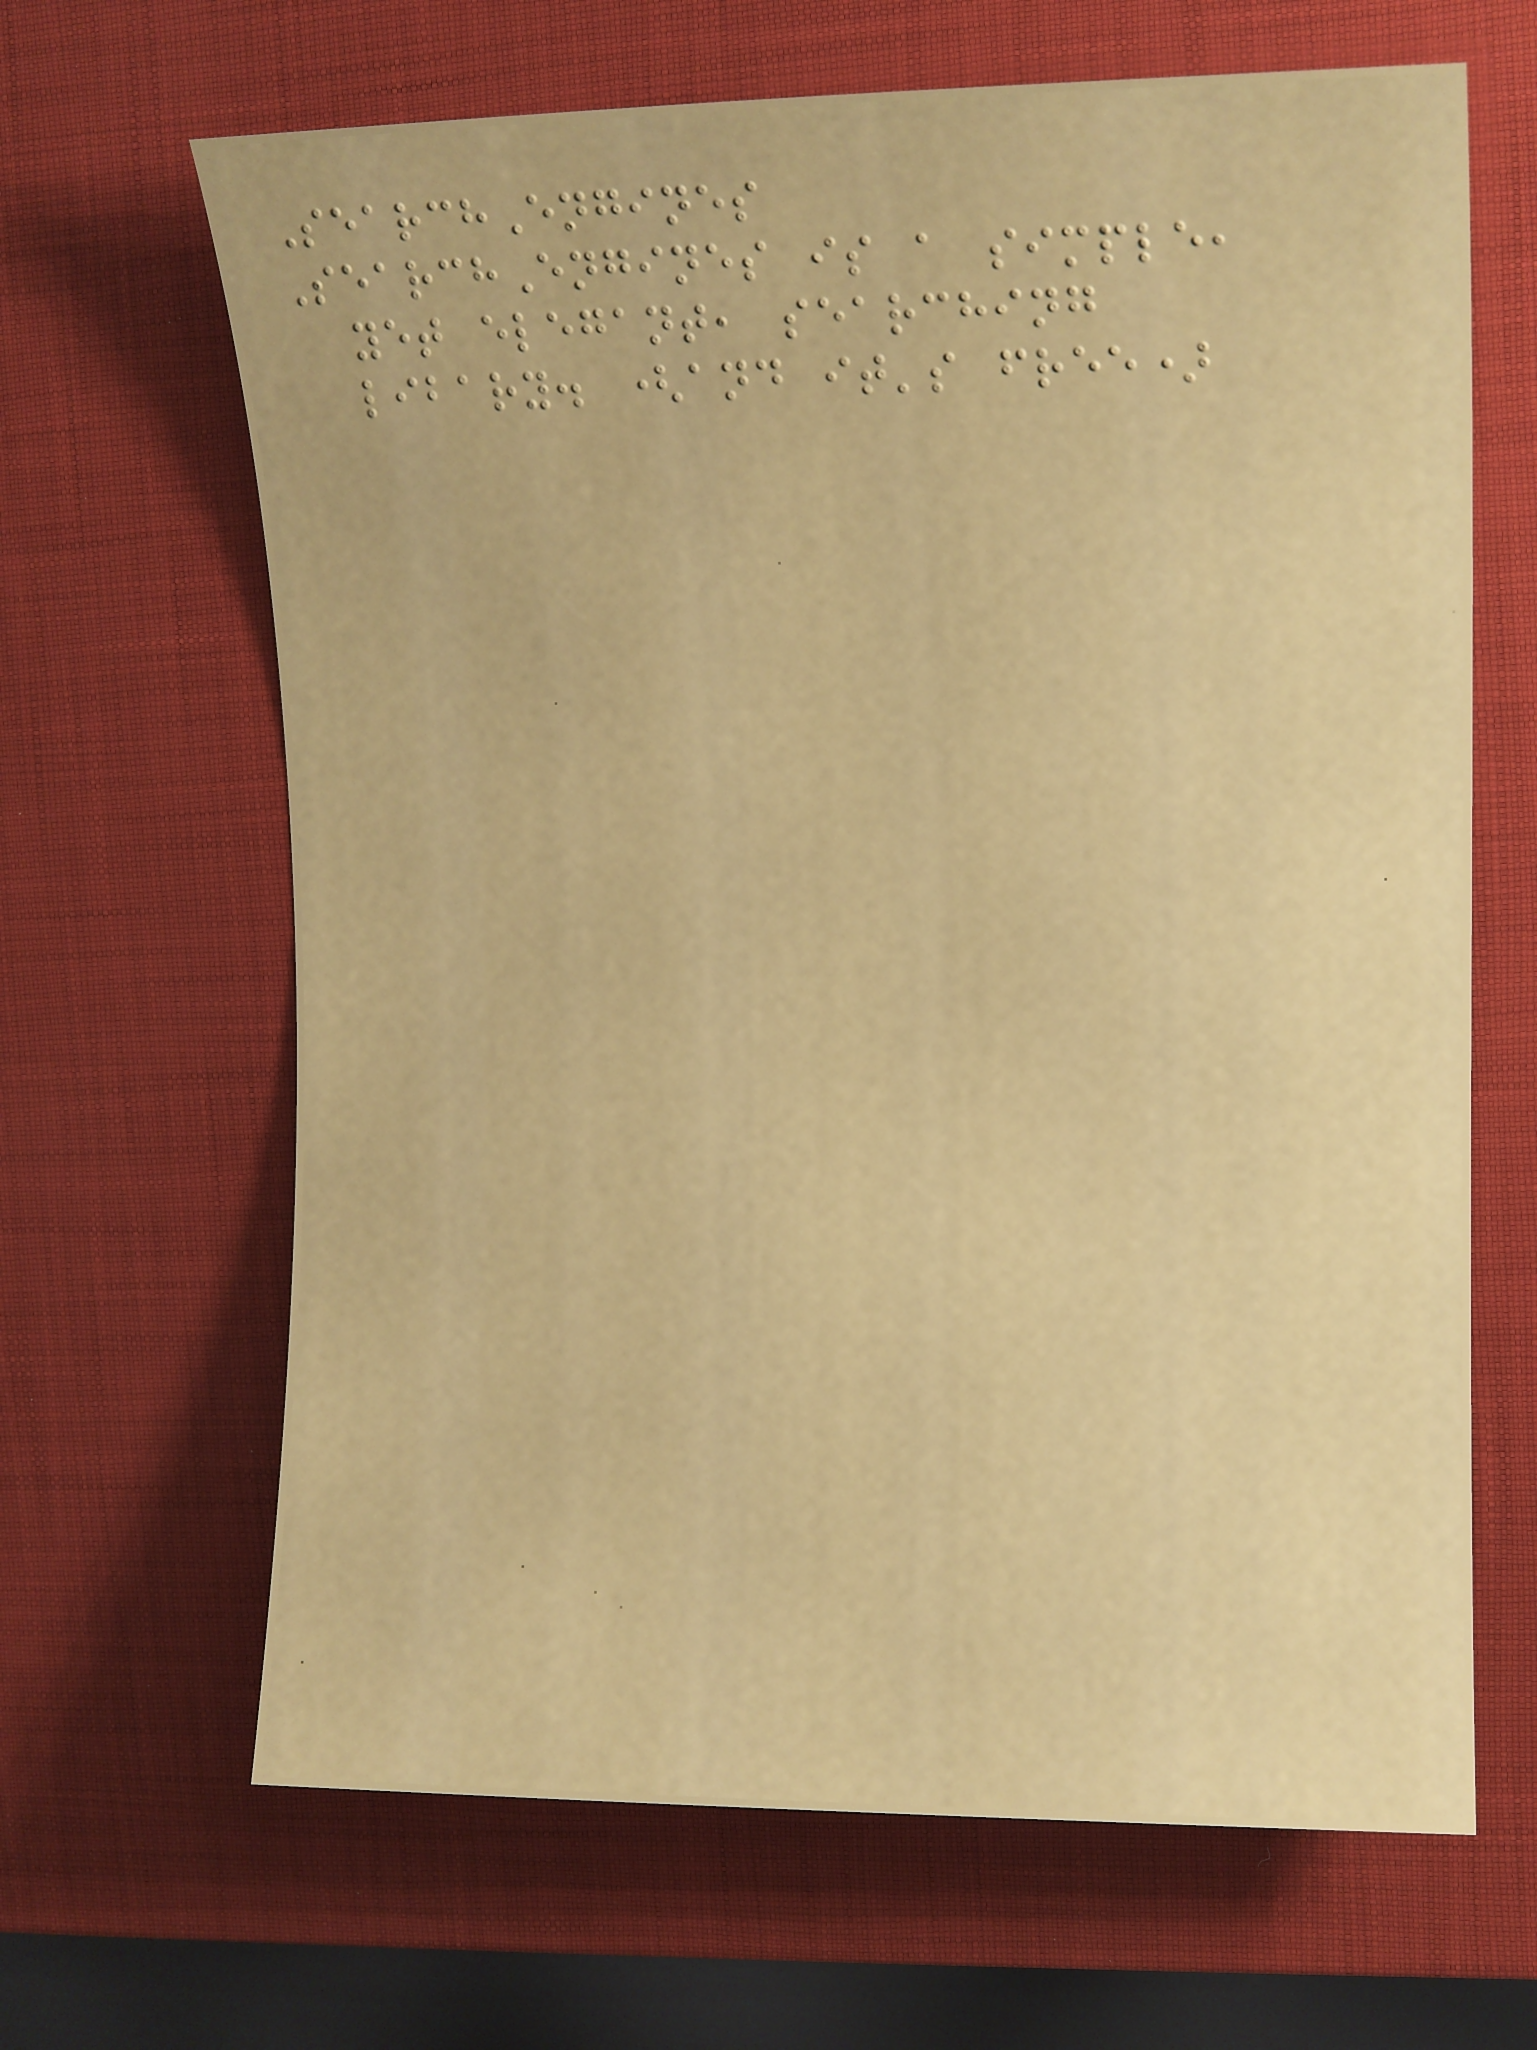SearchEngines
SearchEngines is a simple,
yet elegant, searching
libary. (and it's free)
